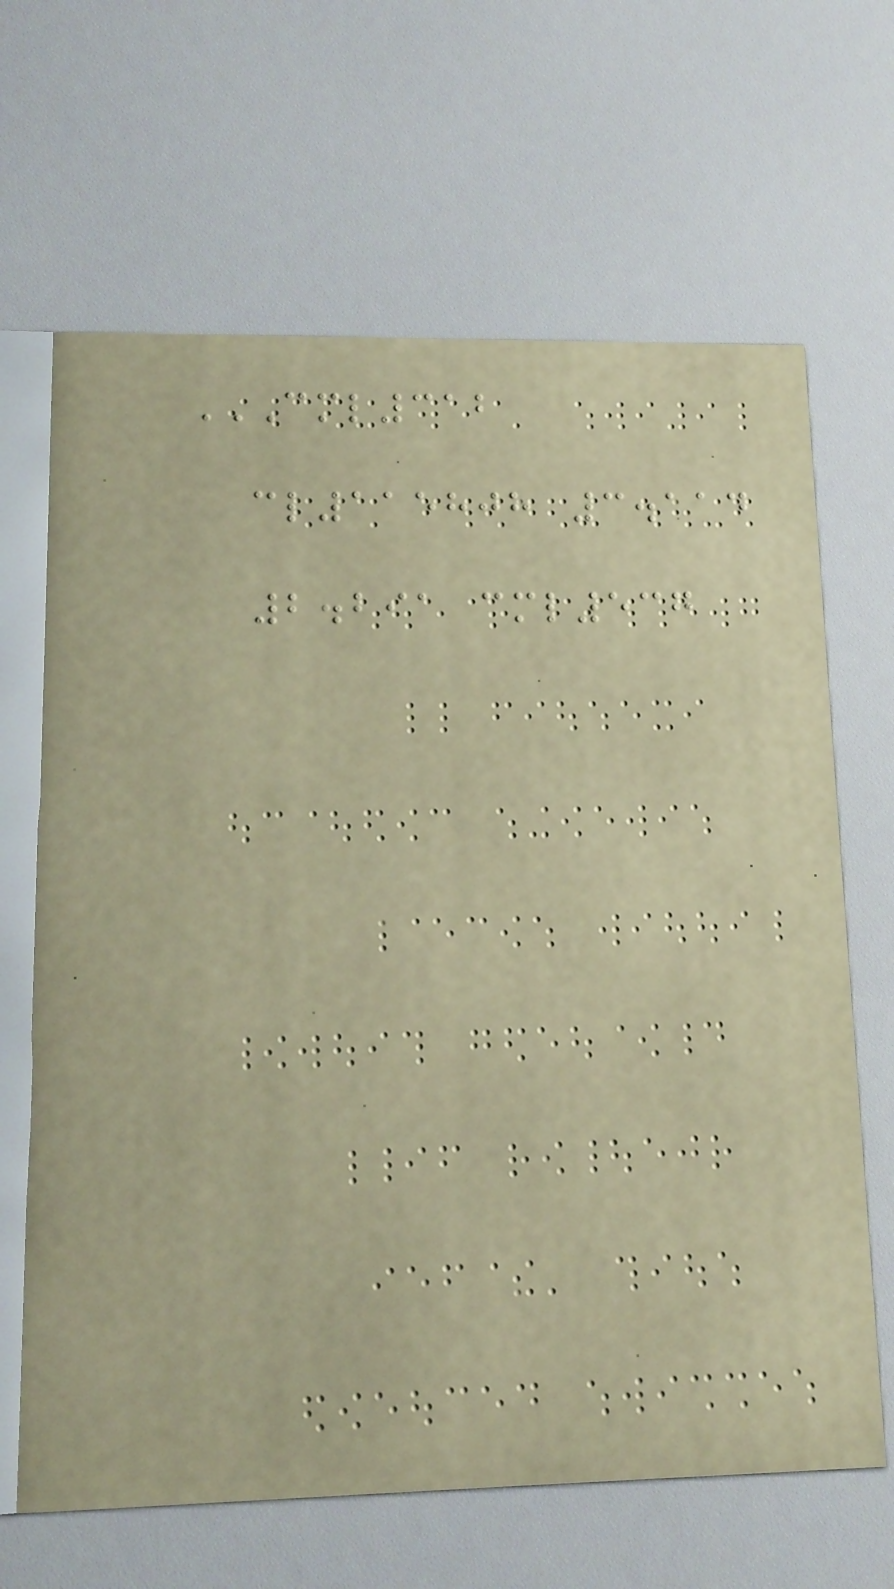CML312
CL115808 3.114
2.291 CML537
